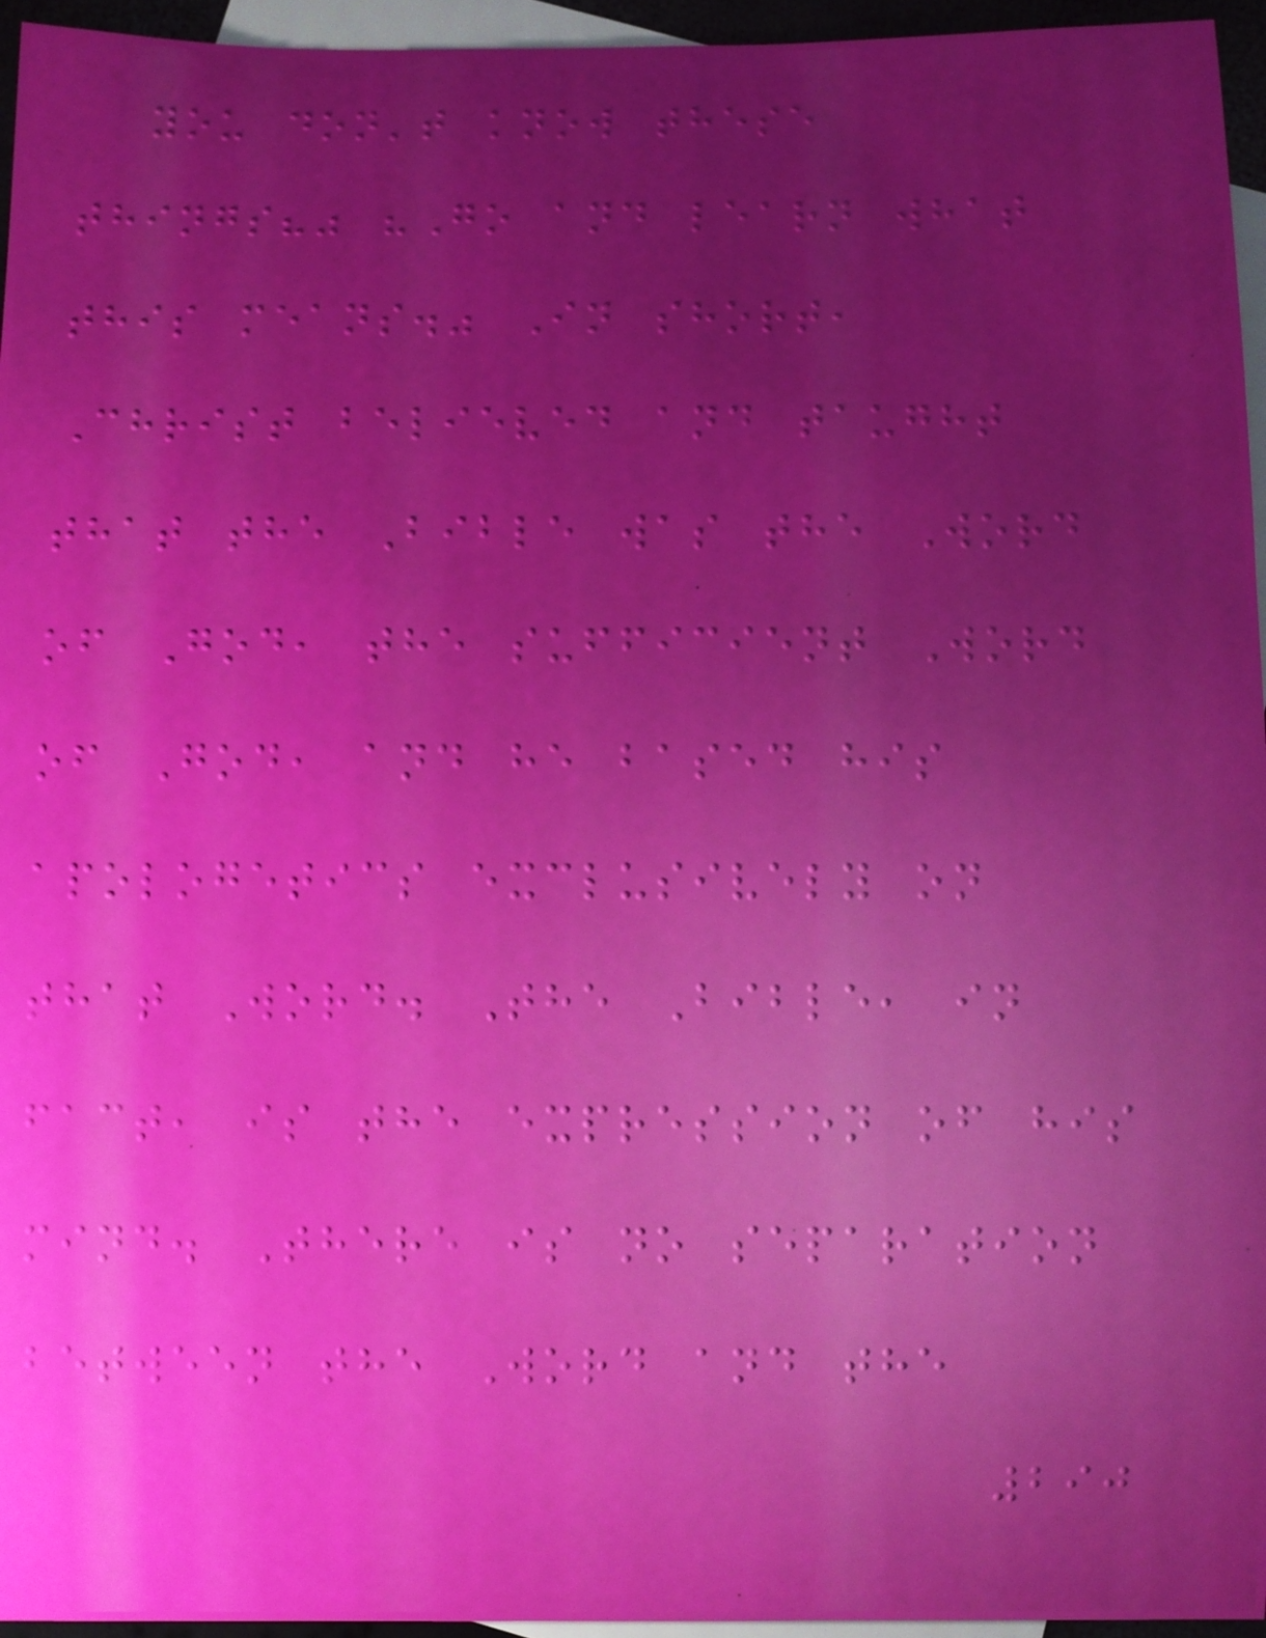you don't know these
things?" "Go and learn what
this means." In short,
Christ believed and taught
that the Bible was the Word
of God, the sufficient Word
of God, and he based his
apologetics exclusively on
that Word. The Bible, in
fact, is the expression of his
mind. There is no separation
between the Word and the
290
